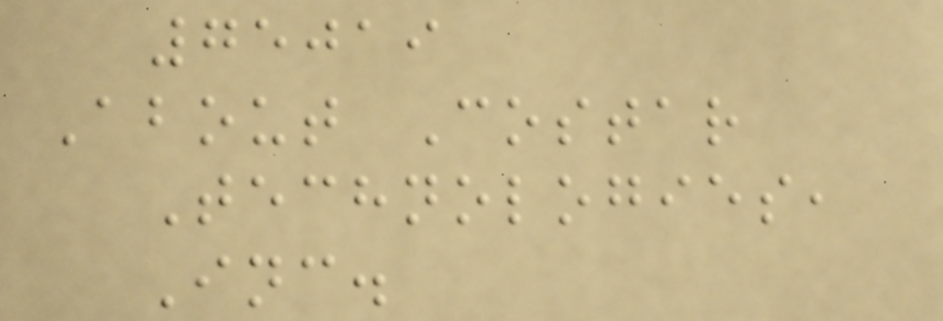75019
About Costar
Technologies,
Inc.
